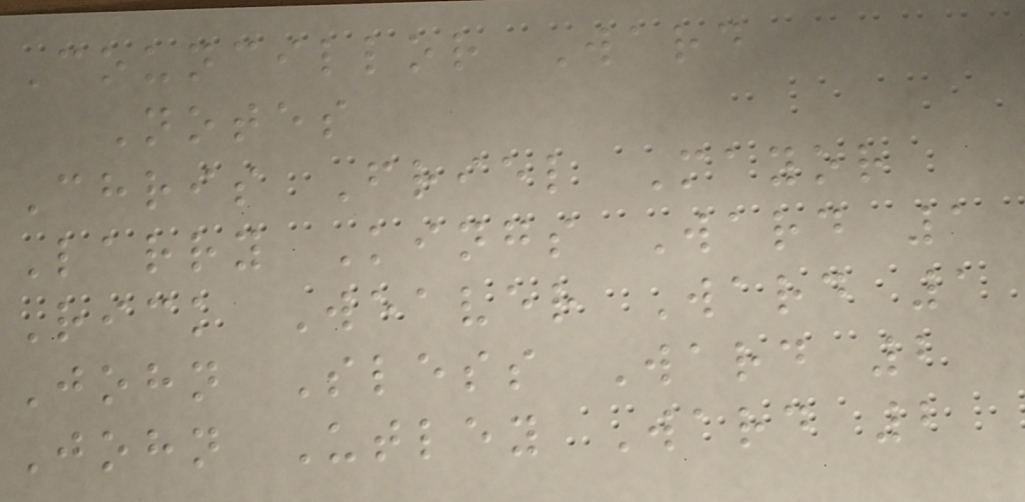Councillor Ward
Notes
Chris Friel Mayor
Larry Kings Ward 1
Rick Weaver Ward 1
John Sless Ward 2
John Utley Ward 2
